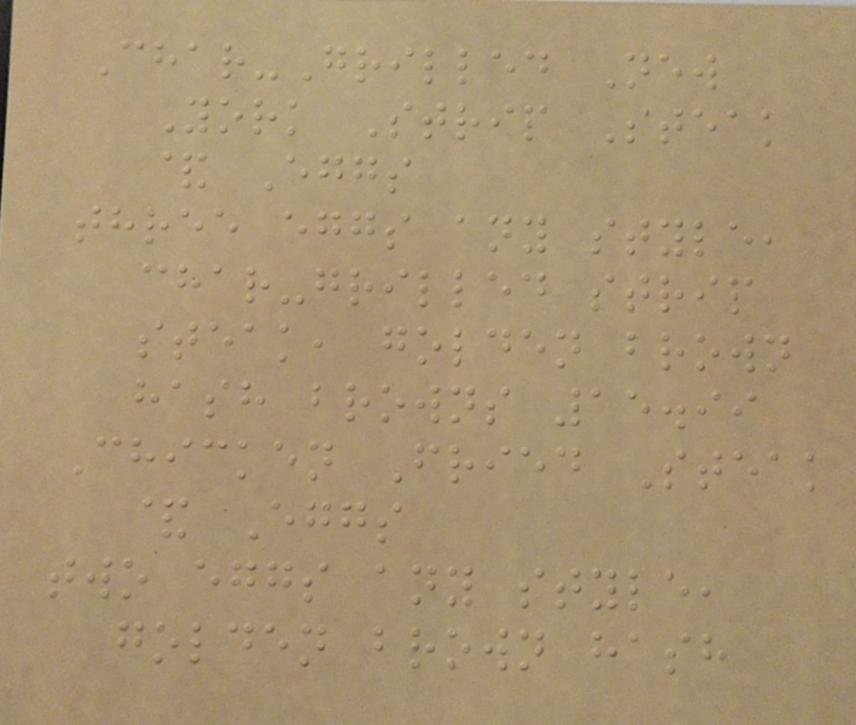Char-Grilled New
York Strip Steak
& Eggs
three eggs any style,
char-grilled strip
steak, golden brown
hash browns 15.99
Chicken Fried Steak
& Eggs
two eggs any style,
golden brown hash
